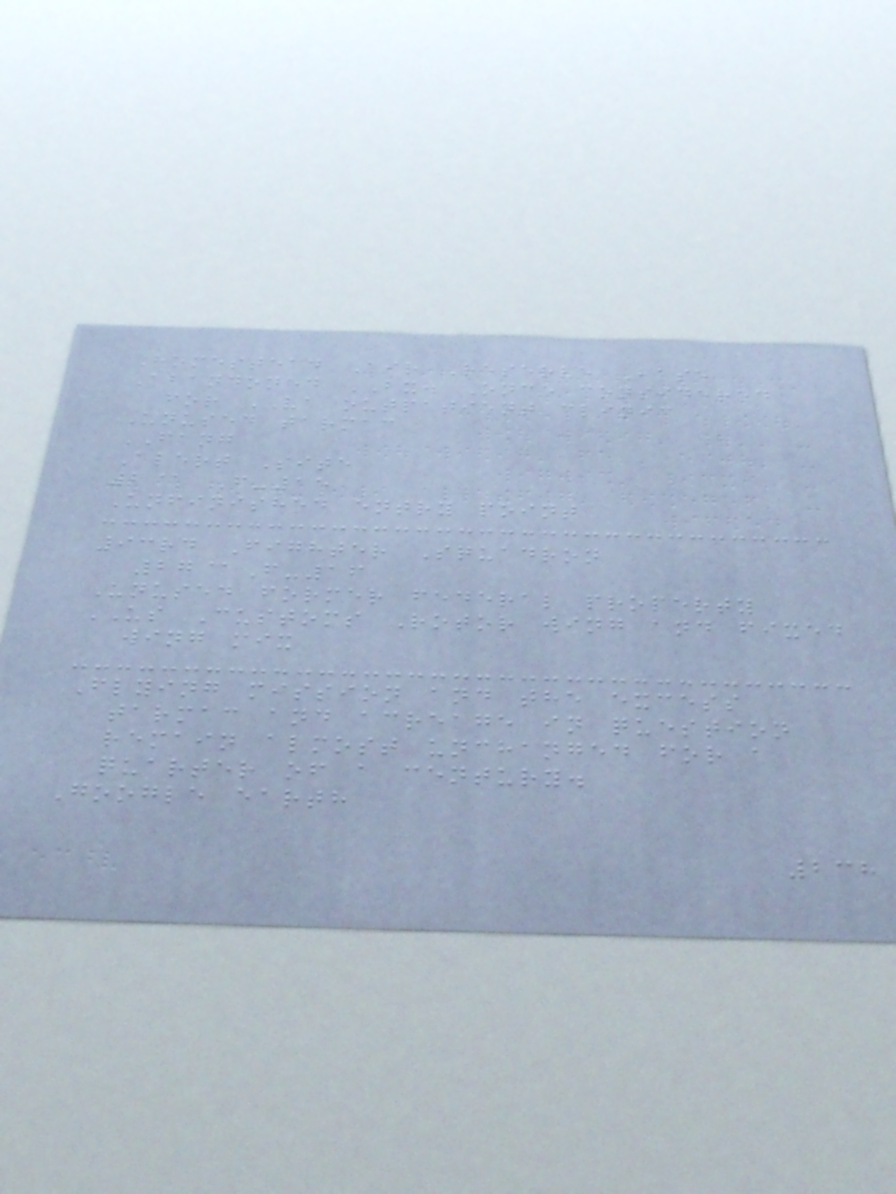Homestead Air Reserve Base
Abandoned BX. Once considered
for VA outpatient clinic
Unused tarmac
FANG
Alert Site
2@ F-15
Unfinished entry point
93rd Fighter Squadron
27@F-16
Unused former federal property
US Customs Rotor wing and fixed
wing mix
Flying mission and the excess
tarmac and acreage in question
remain almost unchanged for a
quarter of a century.
Google earth
238
